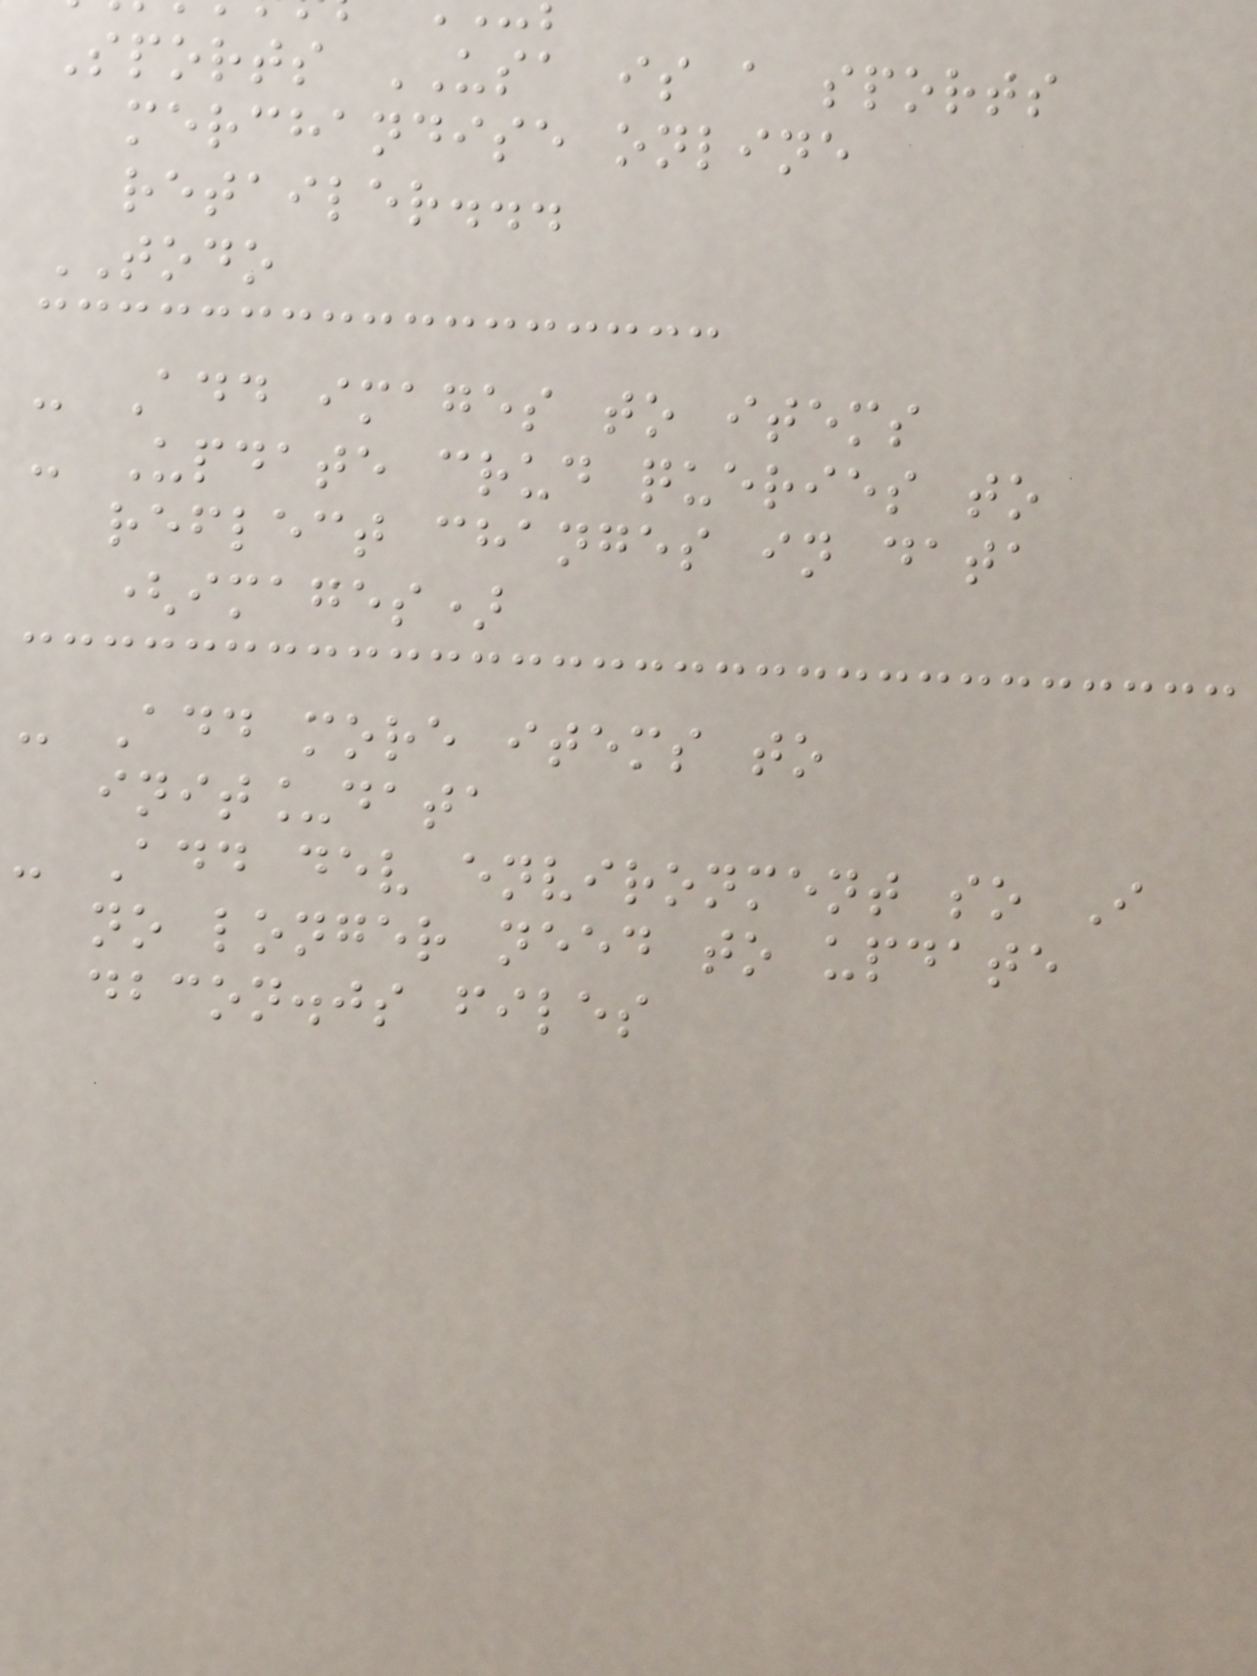Sports USA is a sports
merchandise online
retailer...
TODO
- Add images to items
- Update crud queries to
reflect changes in data
(images)
- Add more items to
init_data
- Add dev environment so I
no longer need to update
dbcon.js files
